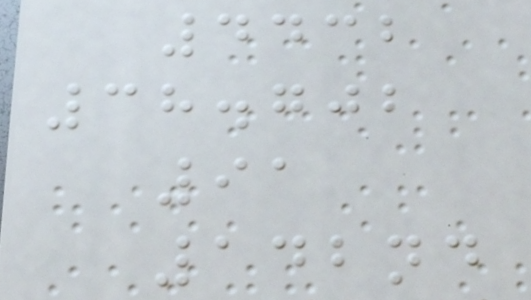4432
38.702
91
142nd
